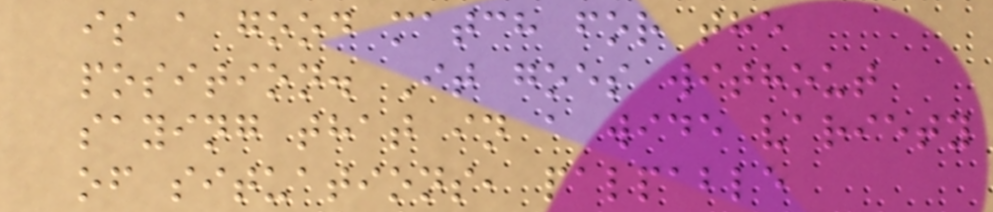is a good match for the
position. It goes without
saying that in a wide variety
of situations, palpable
